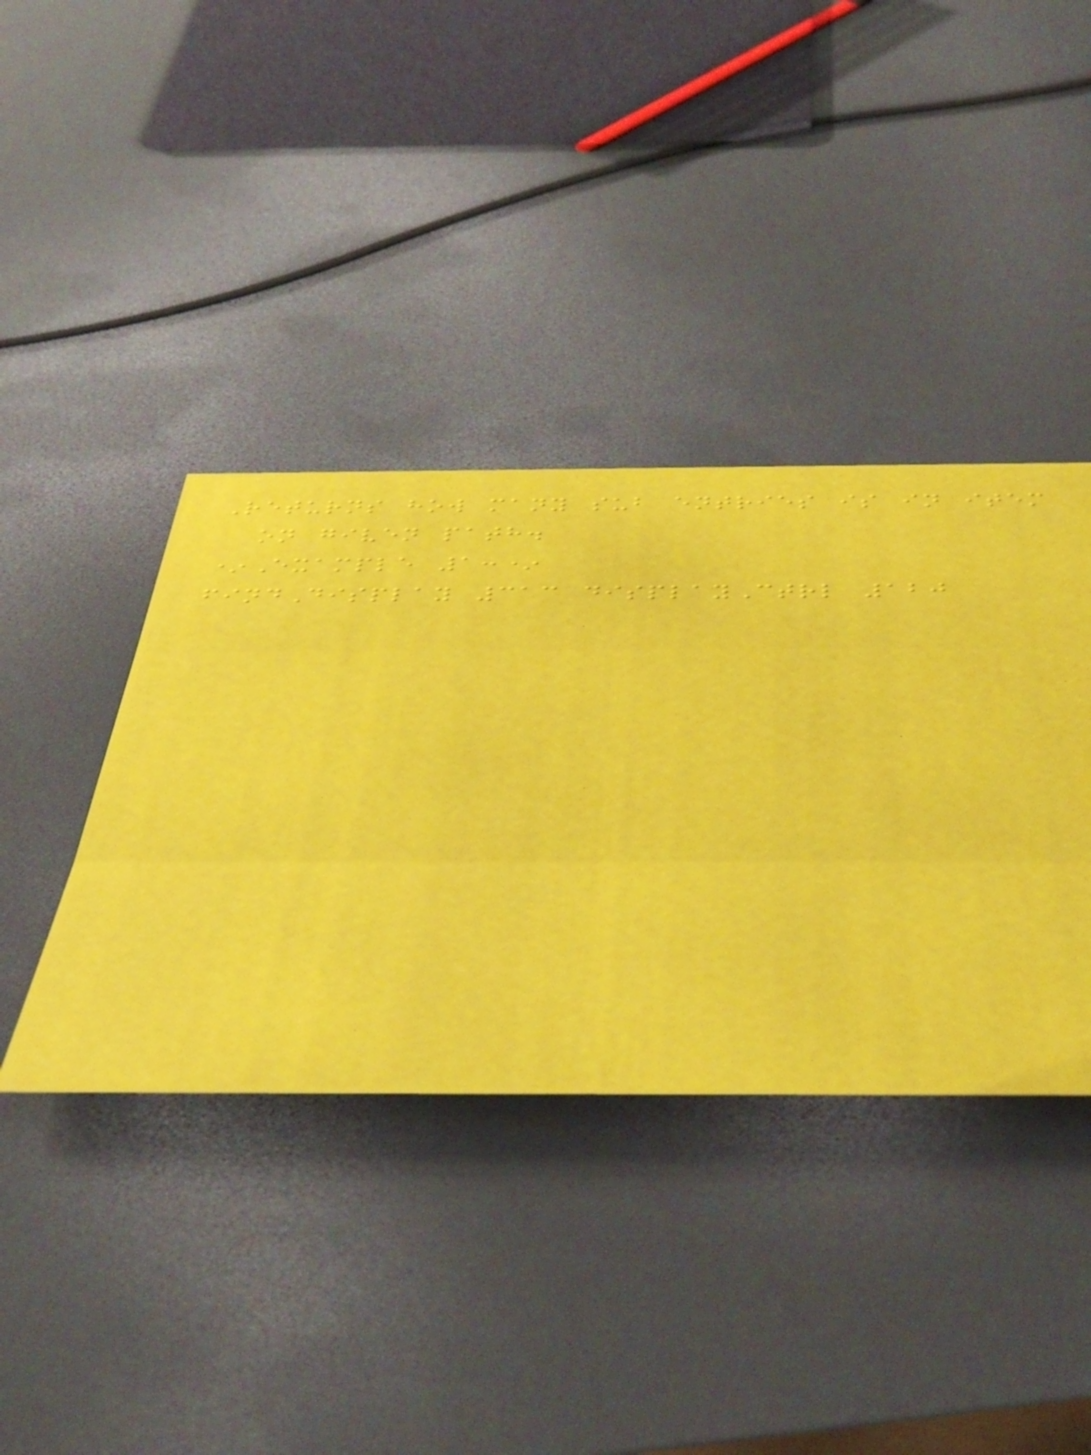Returns how many sub entries is in item
on given path.
*Example 1:*
findDisplay 313 displayCtrl 120
